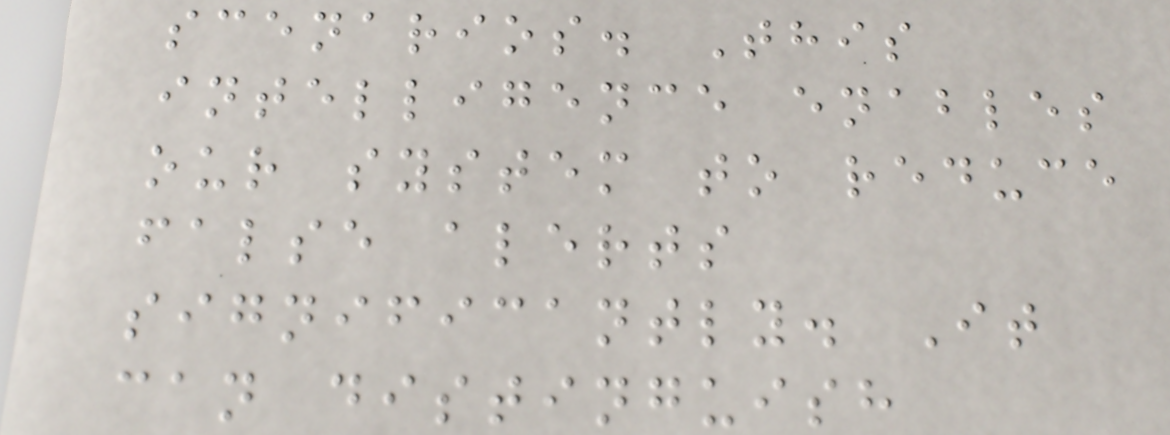scenarios. This
intelligence enables
our system to reduce
false alerts
significantly. It
can distinguish
